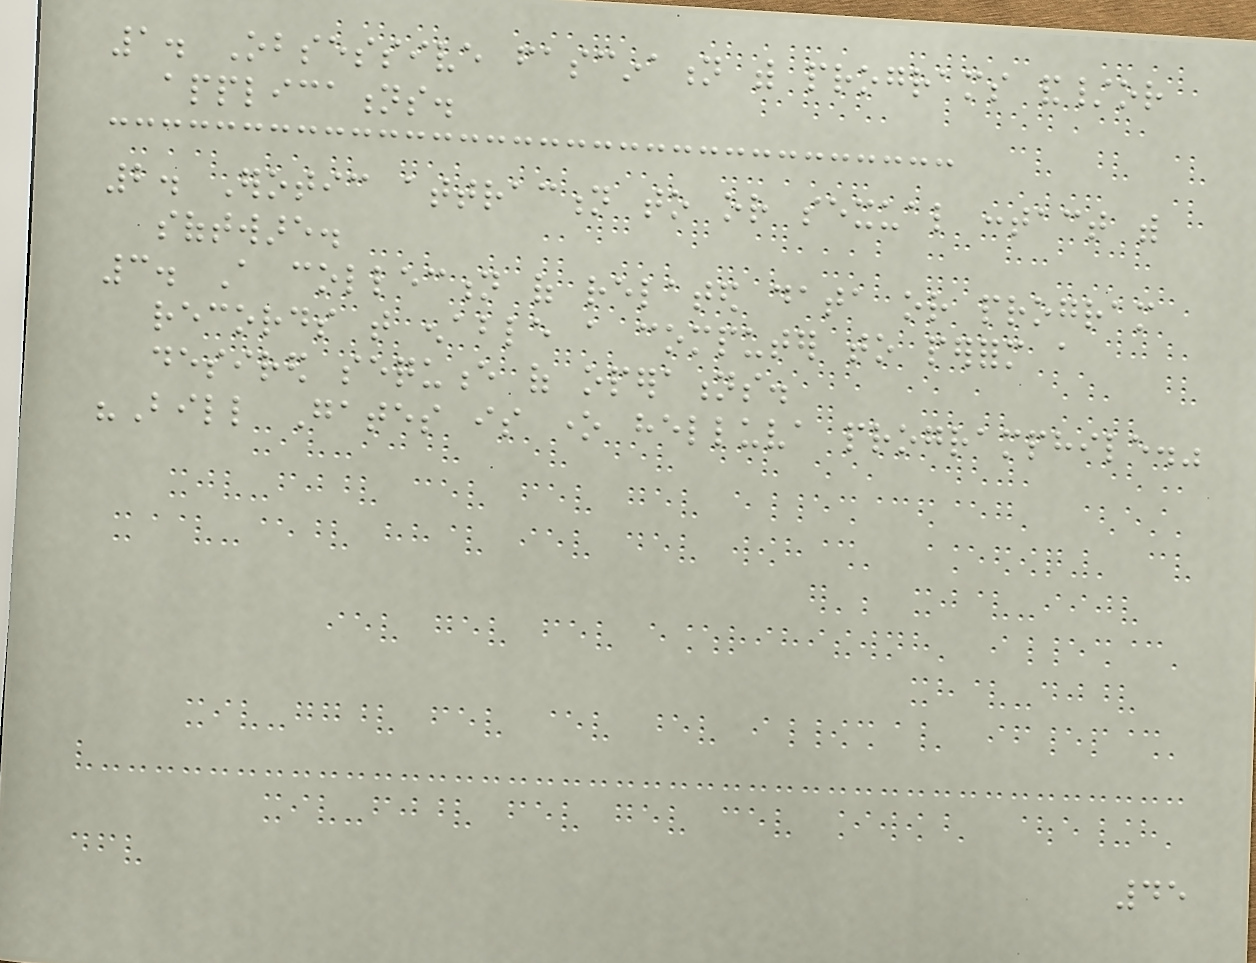1. Obsessive fascination with programs and/or
applications.
2. Erotic attraction to or sexual contact with
software.
3. A collection of related data or program
records that enable a computer to perform a
desired sequence of operations.
"Bill Gates is one helluva programphile."
45
